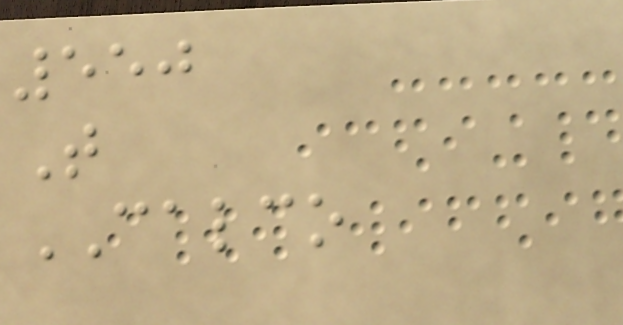550
T
CALCO
